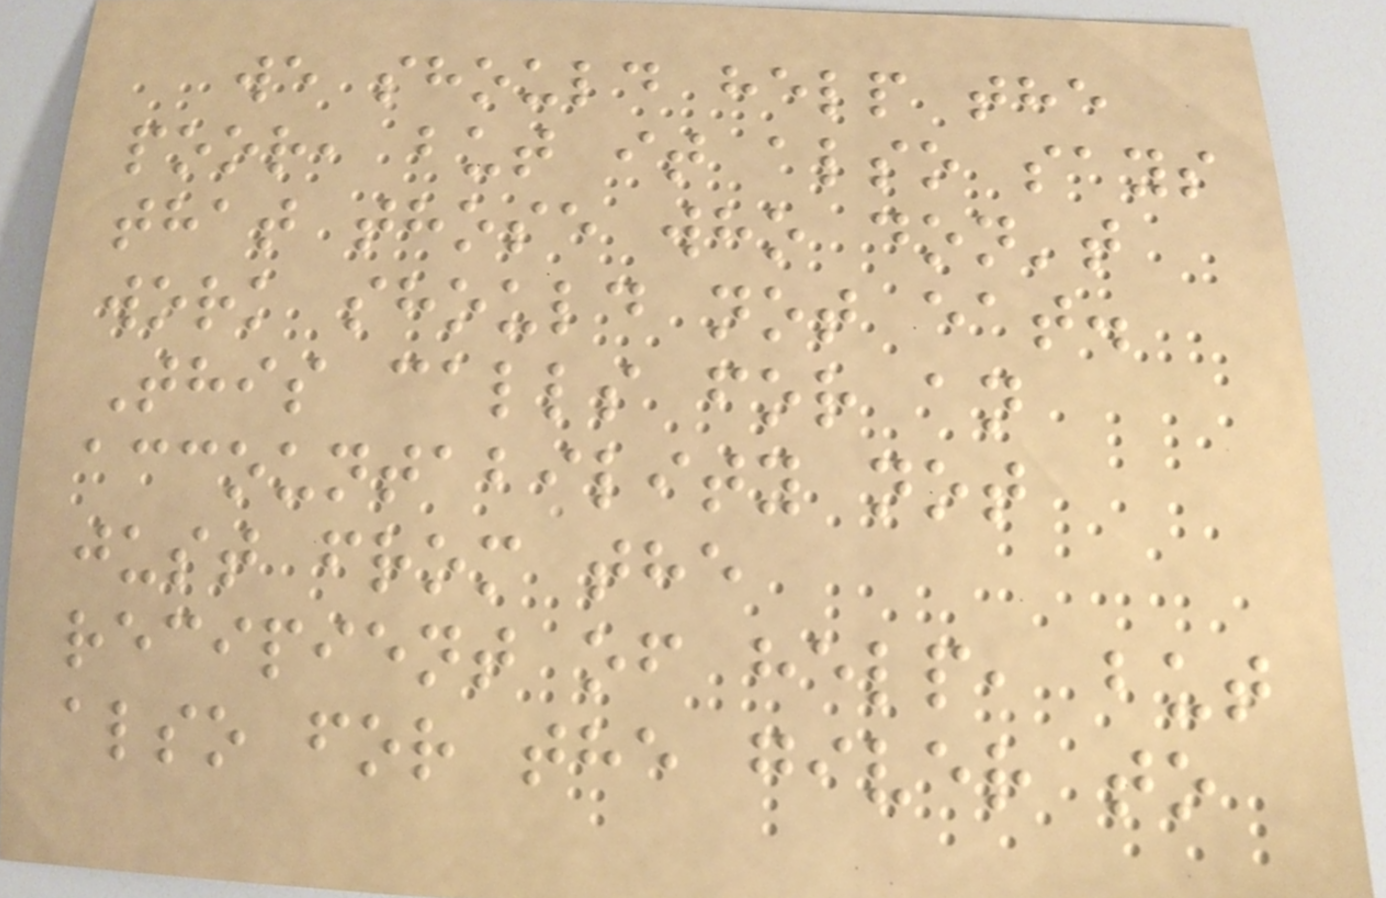we should help the
poor, but it also says
that those who don't
work should not eat.
This calls for an
accountability not
just from the
recipient of help, but
also for the giver to
